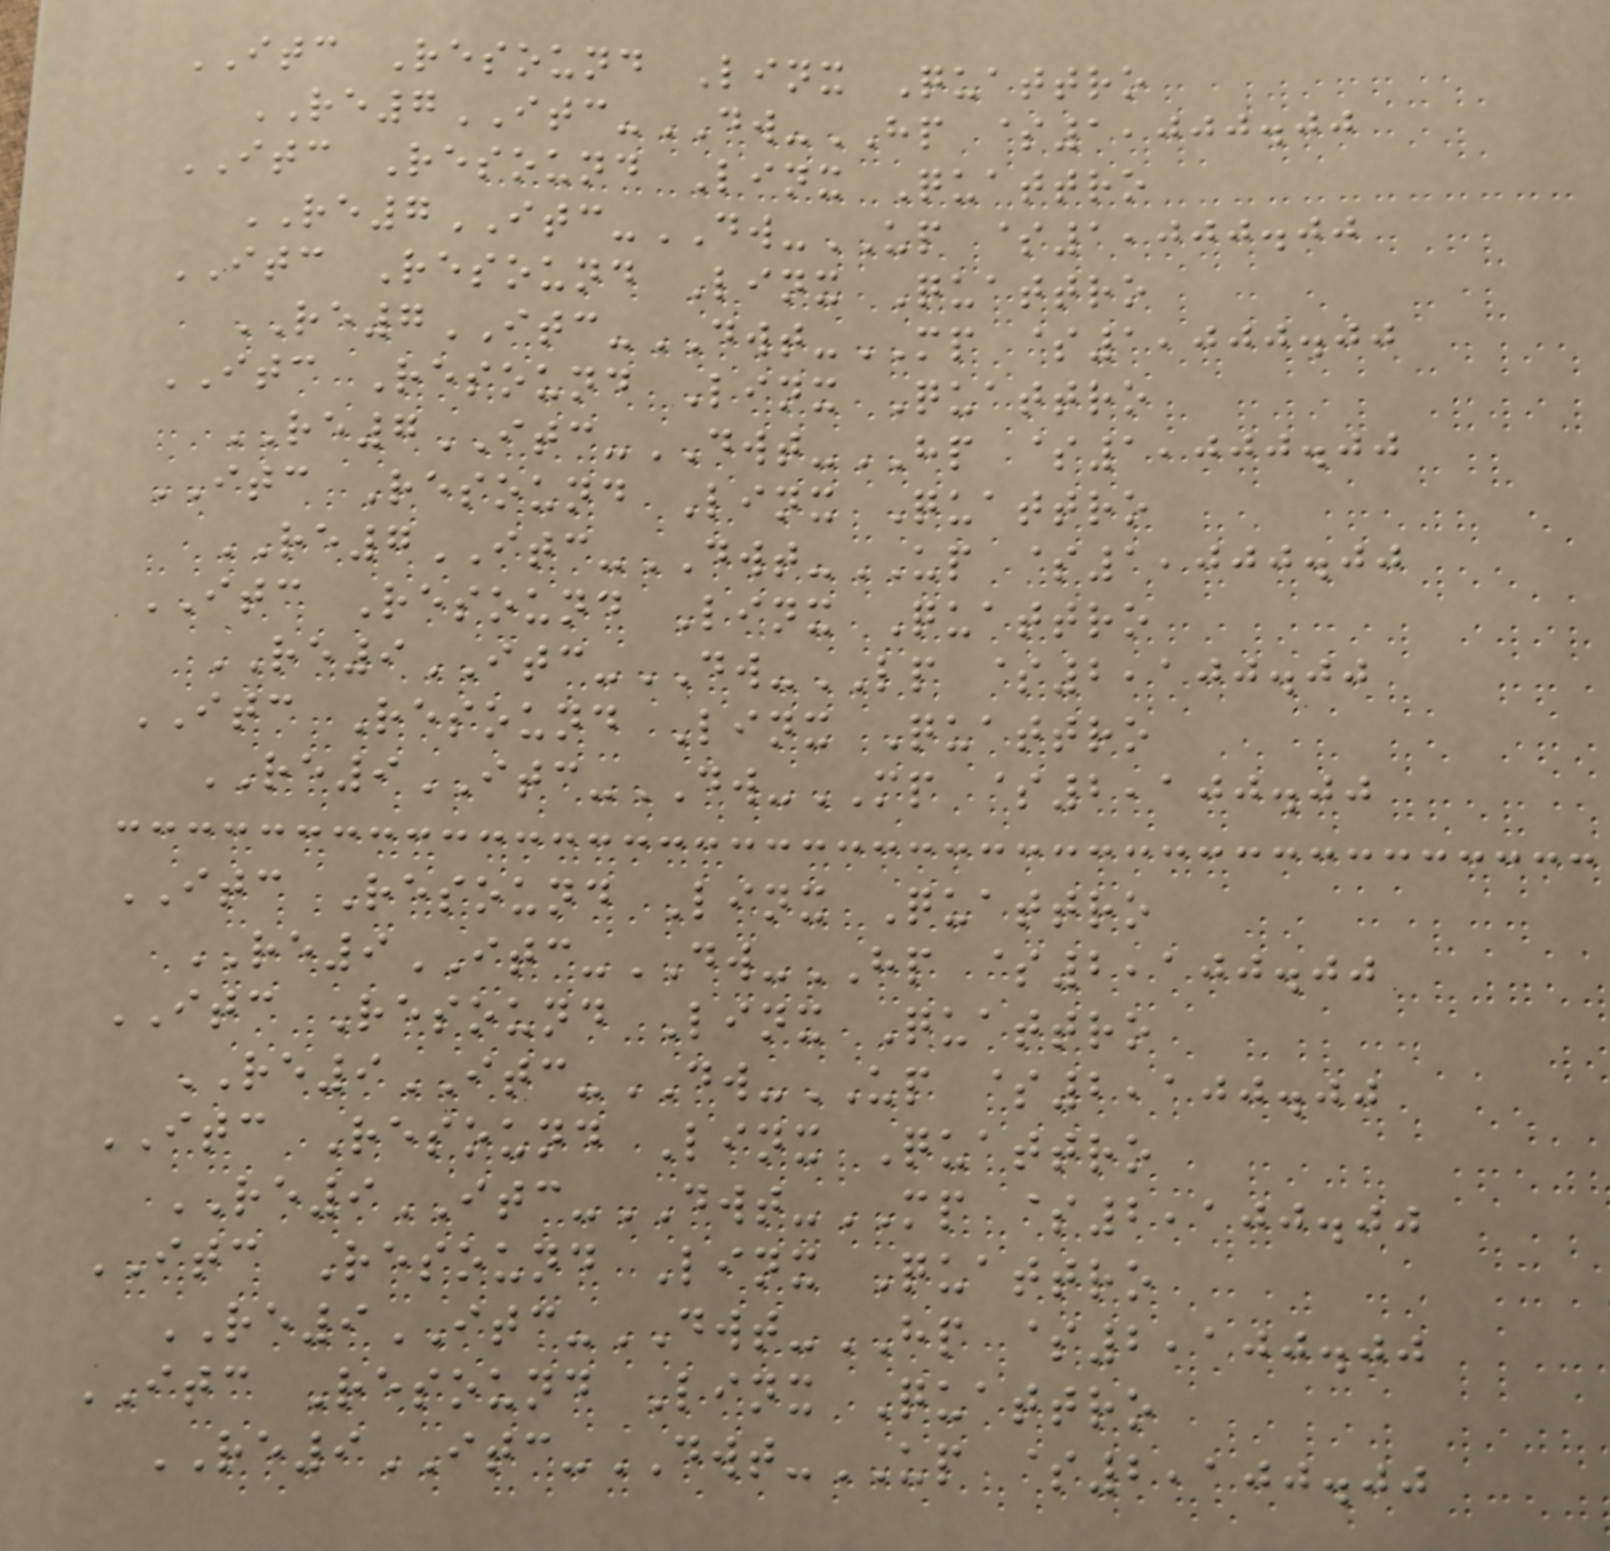ITC Resound Linx Quattro
RE7ITC-DW-HP $1,000.00
ITC Resound Linx Quattro
RE7ITC-DW-UP $1,000.00
ITC Resound Linx Quattro
RE7ITC-DWT-MP $1,000.00
ITC Resound Linx Quattro
RE7ITC-DWT-HP $1,000.00
ITC Resound Linx Quattro
RE7ITC-DWT-UP $1,000.00
ITC Resound Linx Quattro
RE9ITC-DW-LP $2,100.00
ITC Resound Linx Quattro
RE9ITC-DW-MP $2,100.00
ITC Resound Linx Quattro
RE9ITC-DW-HP $2,100.00
ITC Resound Linx Quattro
RE9ITC-DW-UP $2,100.00
ITC Resound Linx Quattro
RE9ITC-DWT-MP $2,100.00
ITC Resound Linx Quattro
RE9ITC-DWT-HP $2,100.00
ITC Resound Linx Quattro
RE9ITC-DWT-UP $2,100.00
